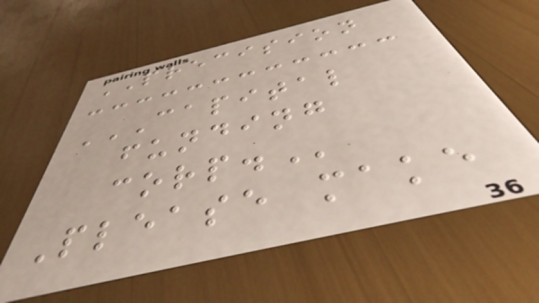PRECISION
CAPITAL
FUNDING
CORP.
Please make
